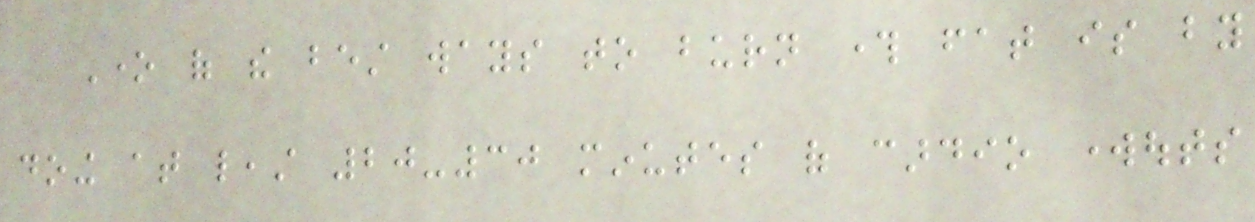One of the best ways to burn through fat is by
doing at least 20-30 minutes of cardio workouts
